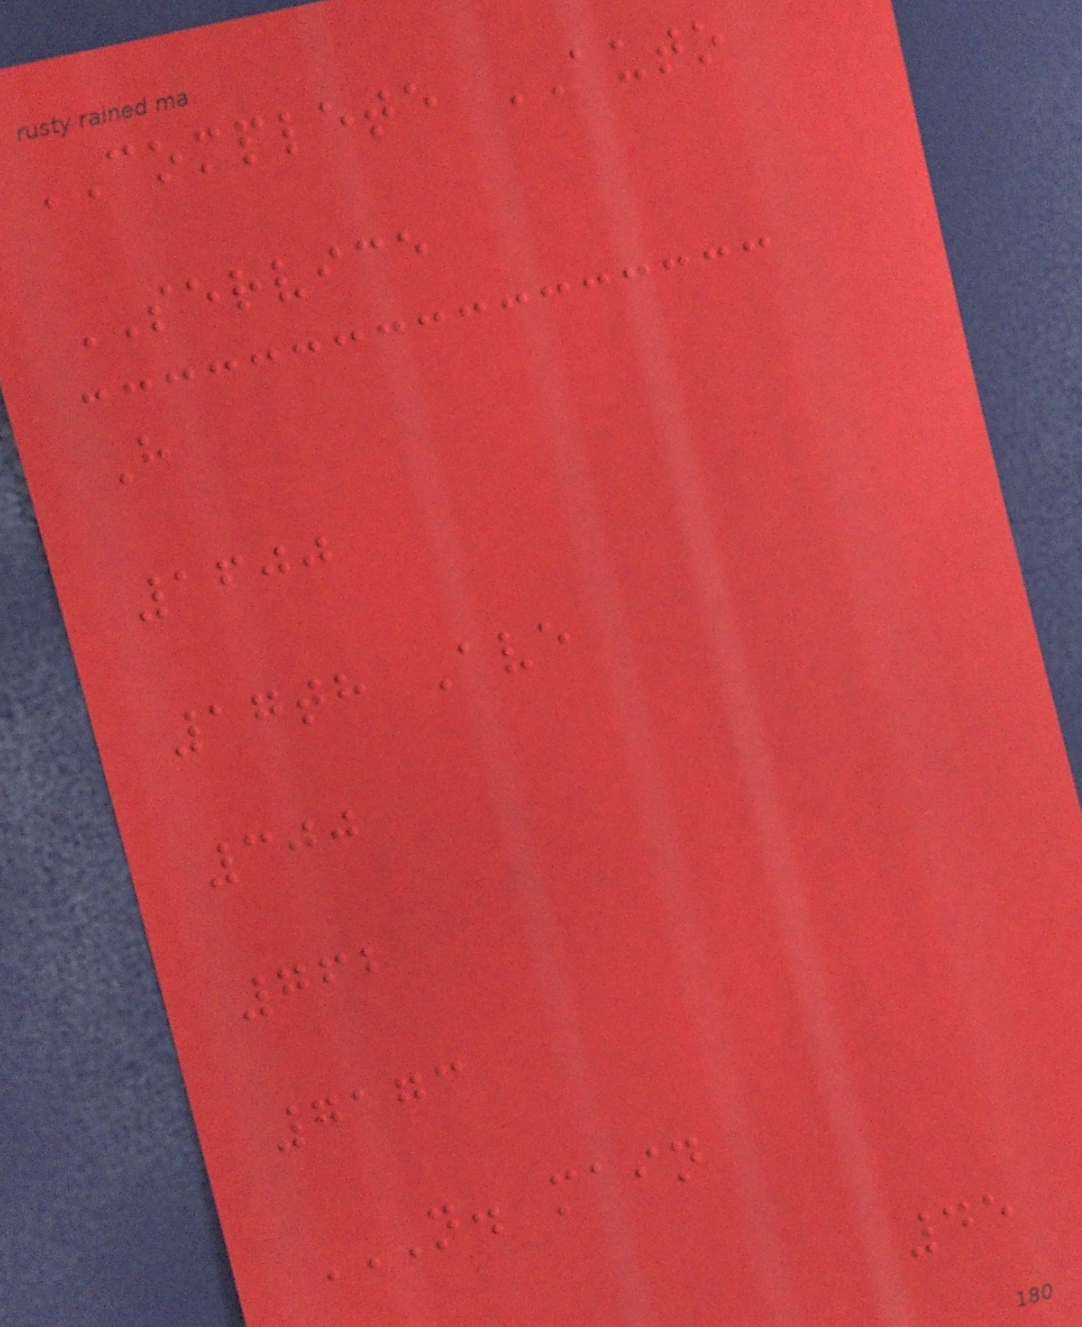COMPLETE AUTO
SERVICE
H
1600
17th Ave
300
762
7173
N. MAIN
45
